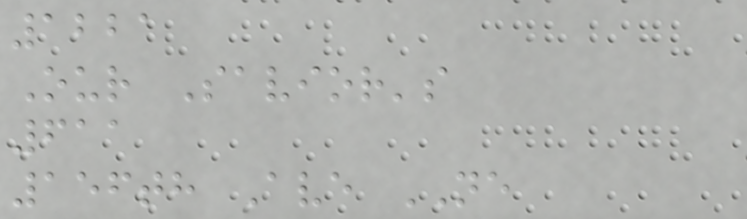1221
Our Savior's
611
156th Ave NE
